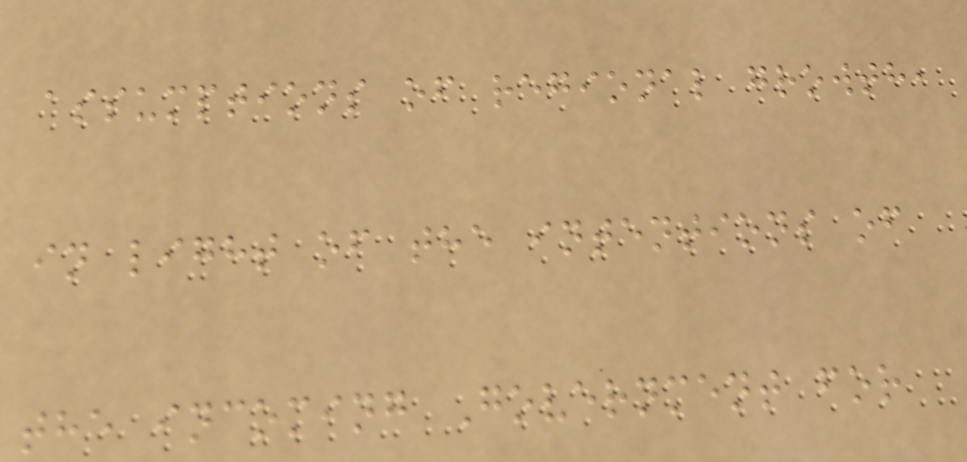assumptions of regional growth,
in light of the intentions of
the incoming Government for
